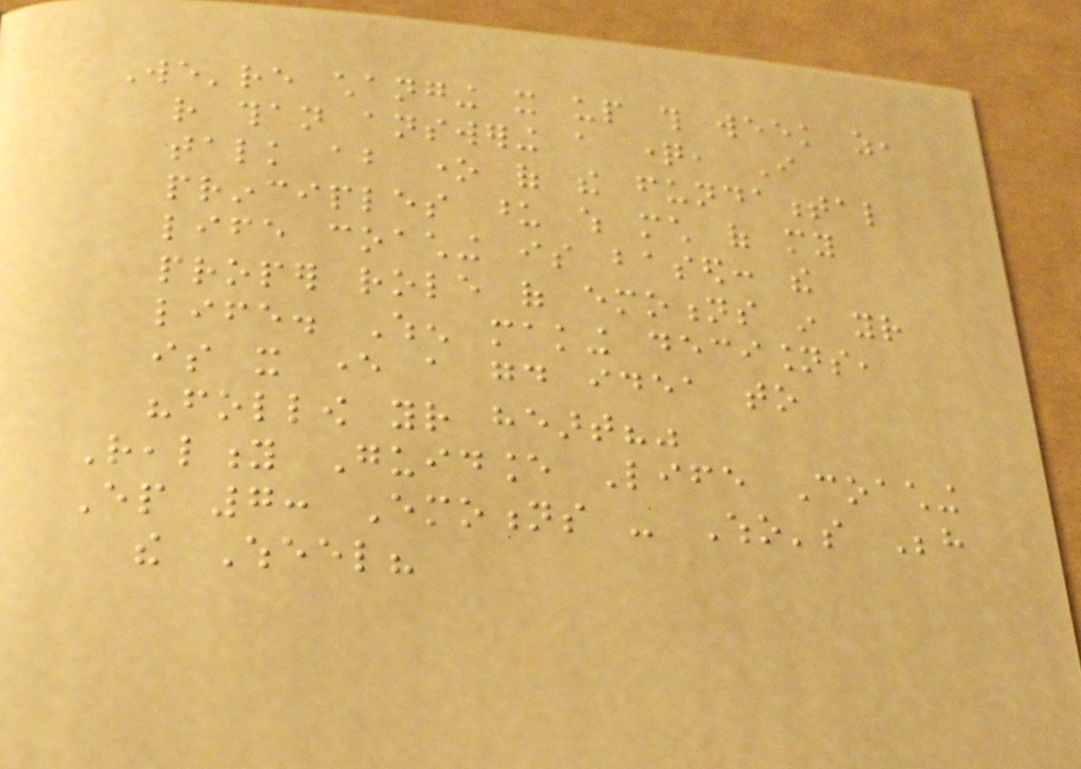We're changing it up this week as,
rather than answering a question, I
talk about one of the fundamental
principles upon which much of my
life coaching is based: the
proper role of emotions in your
life. When making decisions,
is it ever a good idea to
"follow your heart?"
Reality Guidance Life Coaching
Ep 7: Emotions - Who's Behind
the Wheel?
